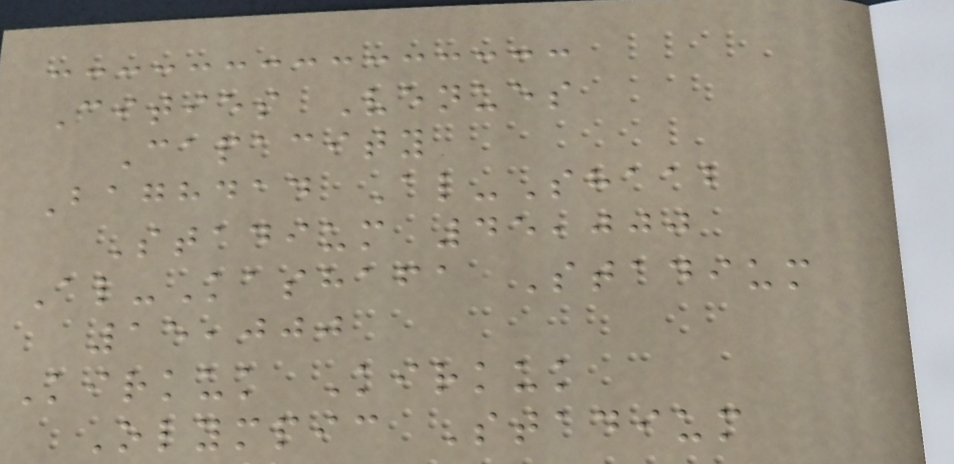Cities Venues
Capacity
Baghdad Al-Shaab
Stadium 45,000
Al-Kashafa Stadium
15,000
Kirkuk Kirkuk
Olympic Stadium
